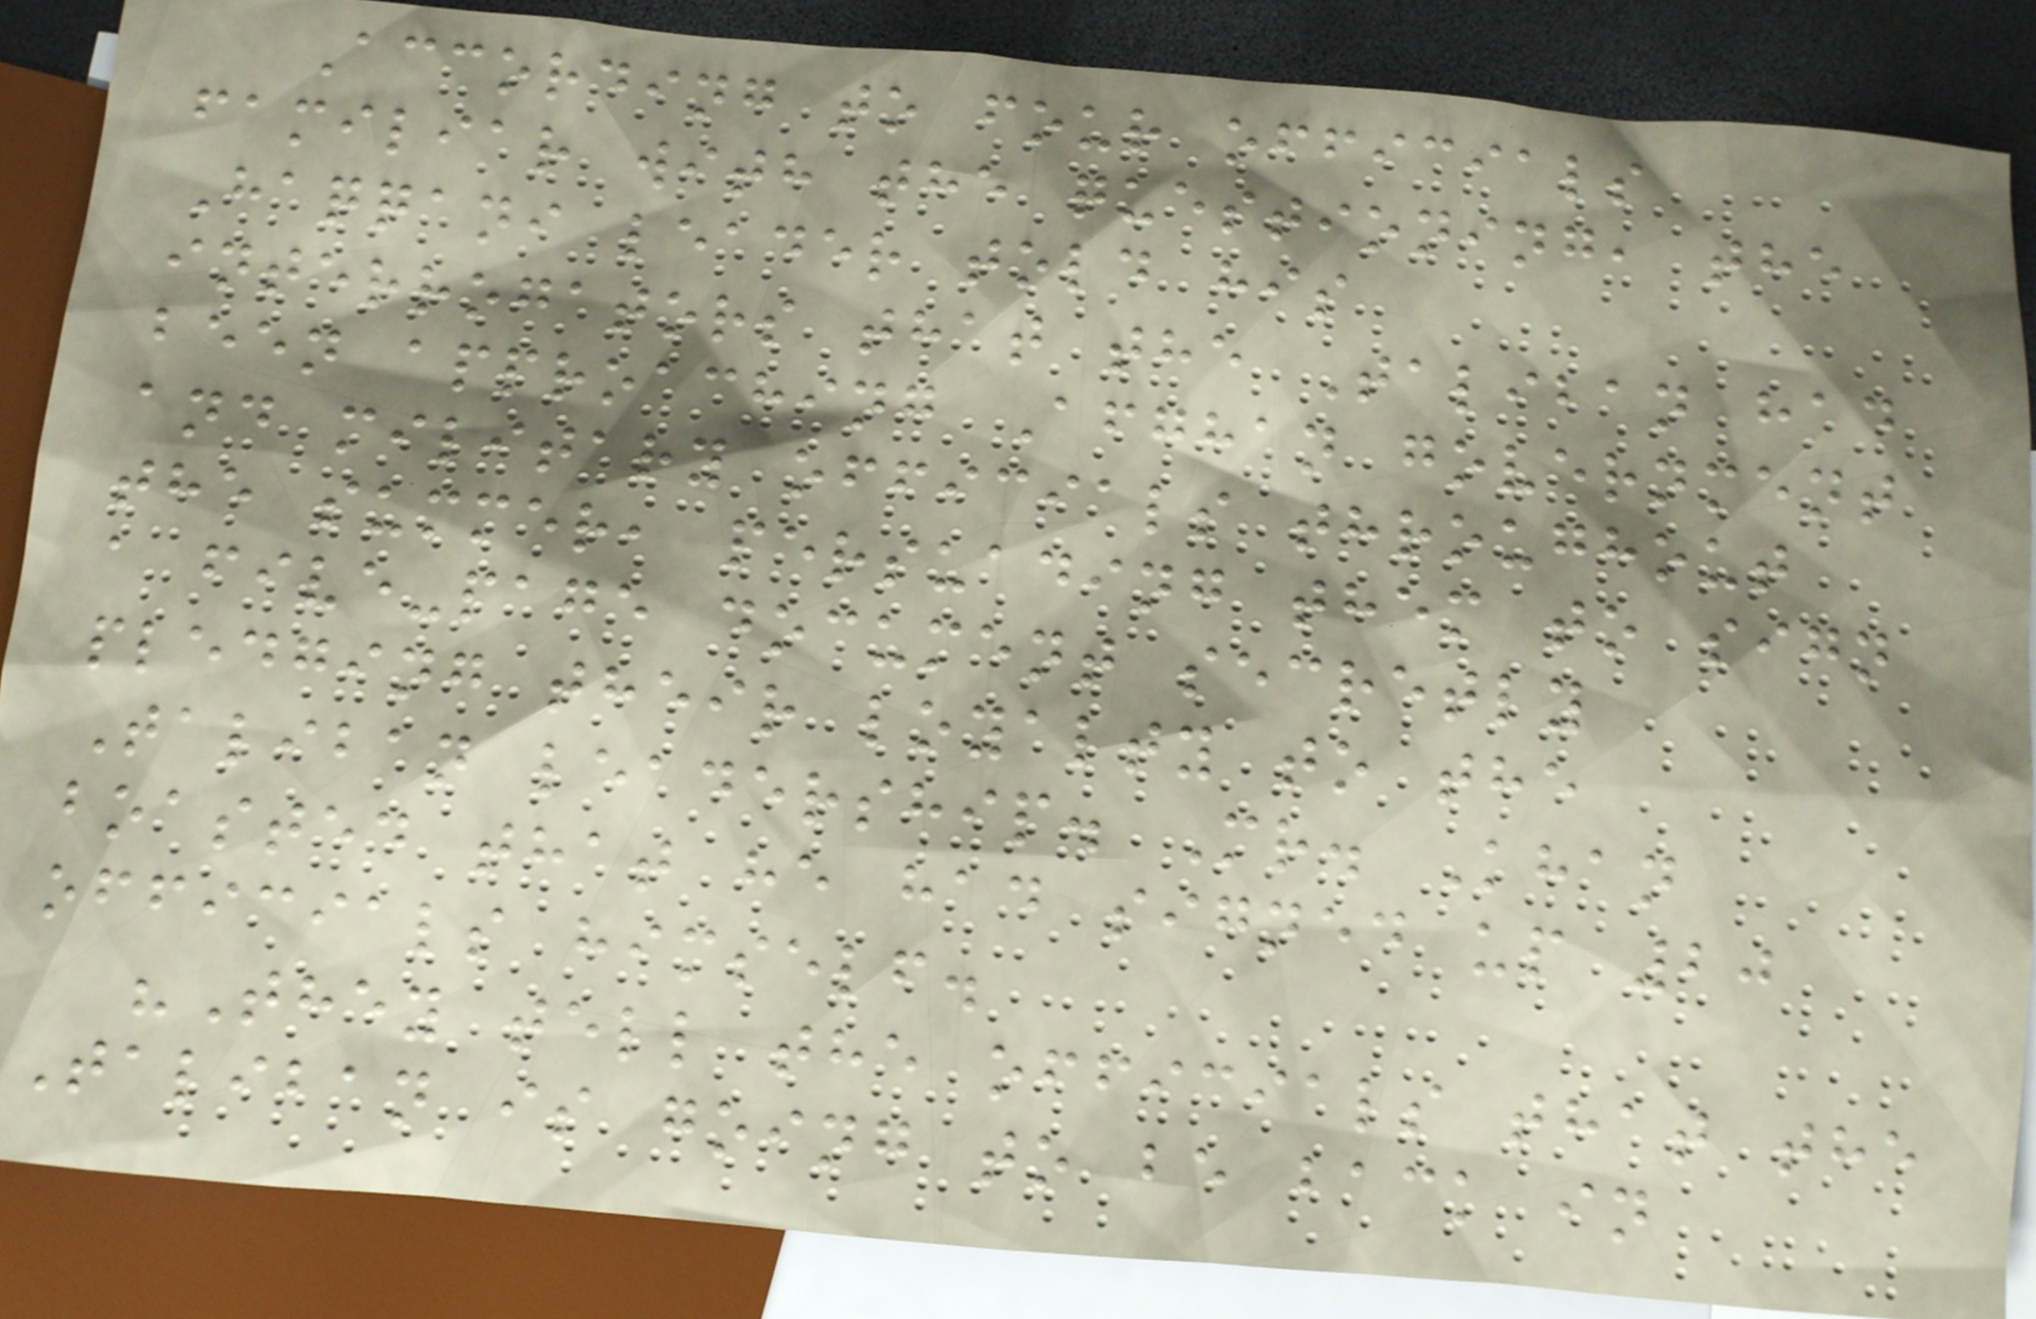According to four officials
familiar with the questioning, the
Haqqani leader told his
interrogators that the Taliban had
been approaching Afghan government
and military officials throughout
the summer, persuading them to sign
a five-page document secretly
pledging their loyalty to the
Taliban leadership. Mr. Khan
boasted that he had signed up 20
officials himself.
"They tell the officials that the
Taliban is going to be back in
